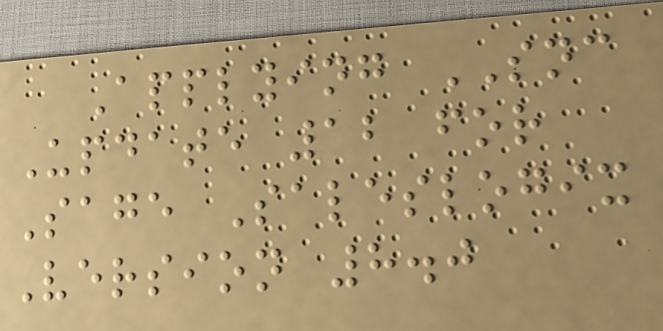Applying SNC
Update 12 for
Sage Saleslogix
Version 8.0
